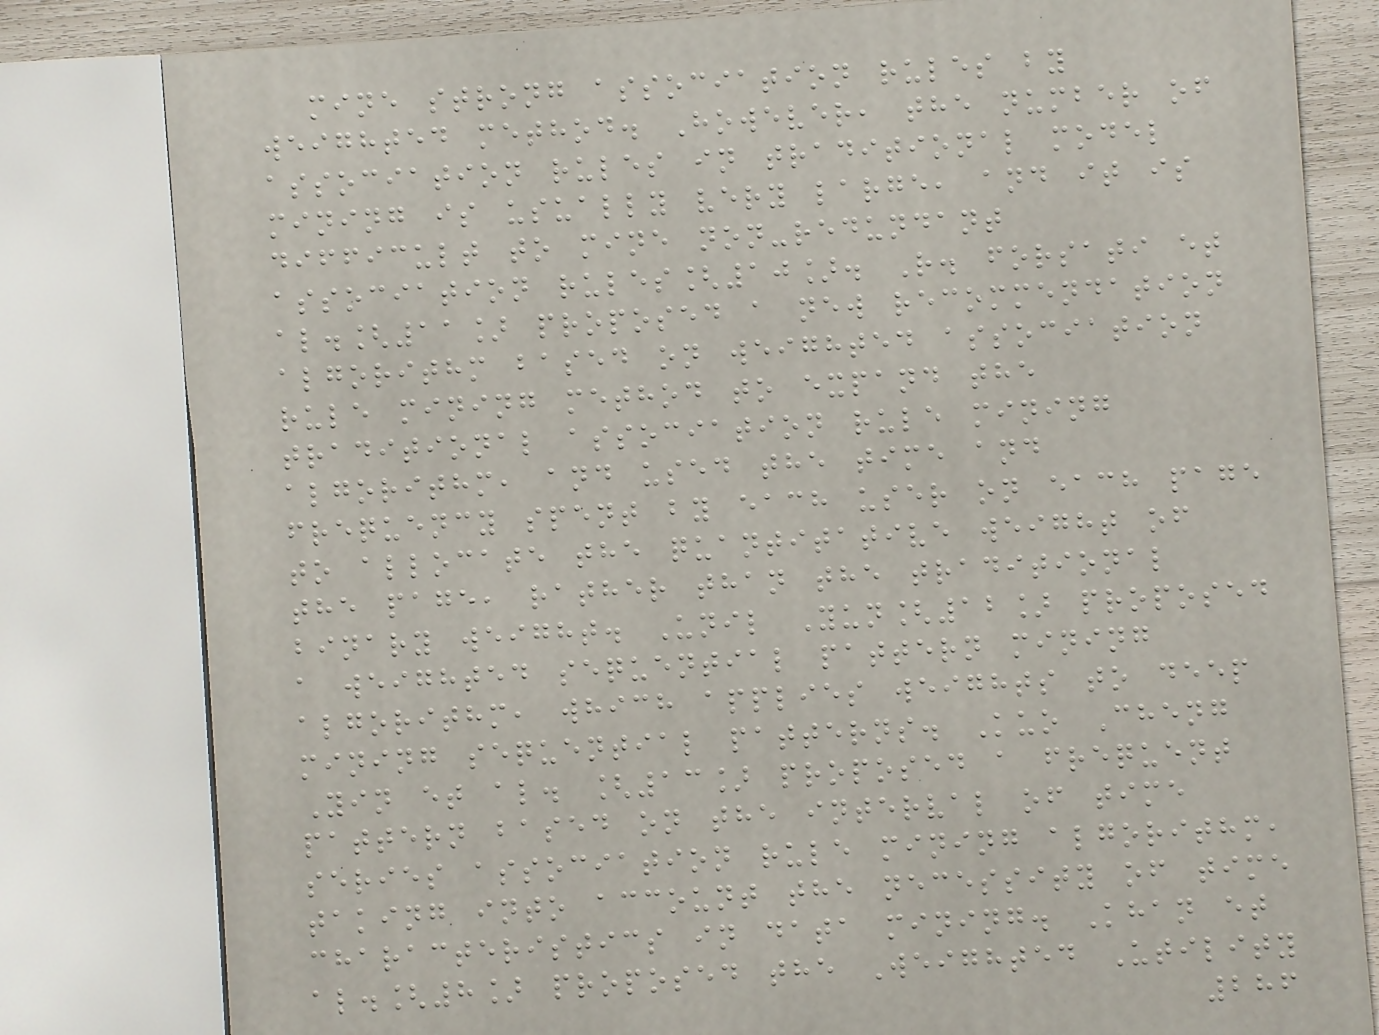mine strong association rules by
weighted method. However, the number of
association rules in traditional model
mining is usually very large, and it is
difficult to mine non-redundant
association rules[10]. R. forsati et
al.[11] proposed a new recommendation
algorithm based on weighted association
rule mining method to expand the
traditional association rule mining
algorithm, and used the time and
frequency spent by each user on each page
to allocate the quantitative weight of
the page, rather than the traditional
binary weight. Unil Yun[12] proposed
a weighted sequential pattern mining
algorithm, which applies weights to deep
mining sequential patterns. Kuo Cheng
Yin et al. [13] proposed a frequent
pattern based on the interval of time
series association rule mining algorithm,
taking into account the necessity of time
characteristics in data mining. Khan et
al.[8] proposed the Weighted Utility
286
